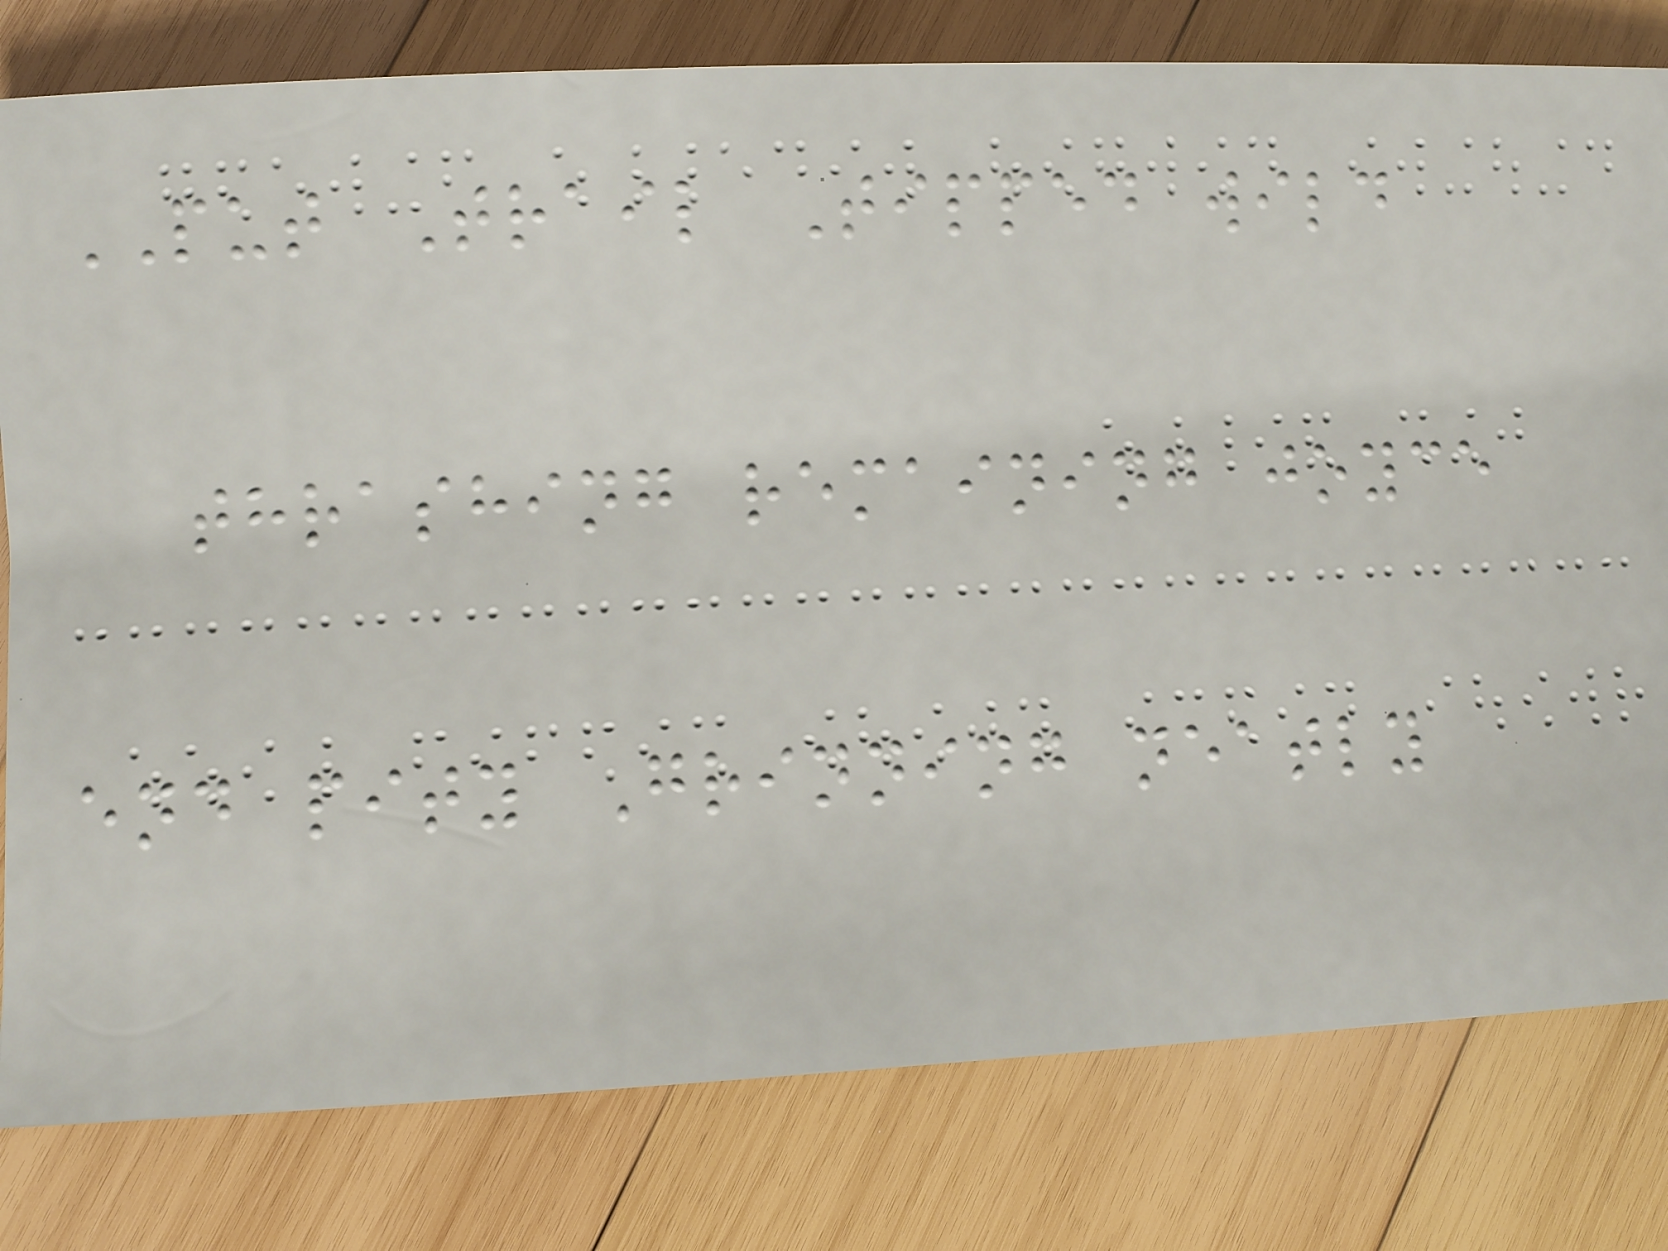PUT Trail Tipped wild
thrashing remaining joyce
end pity Grinning neatly
